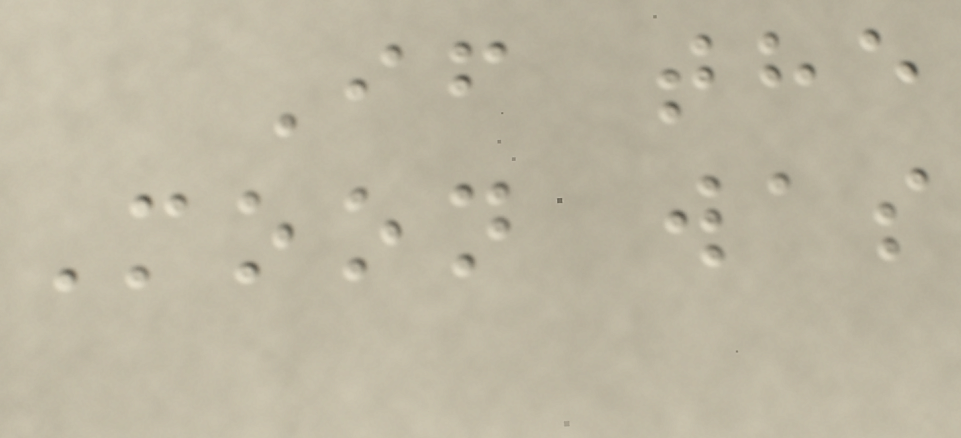If the
Moon was
